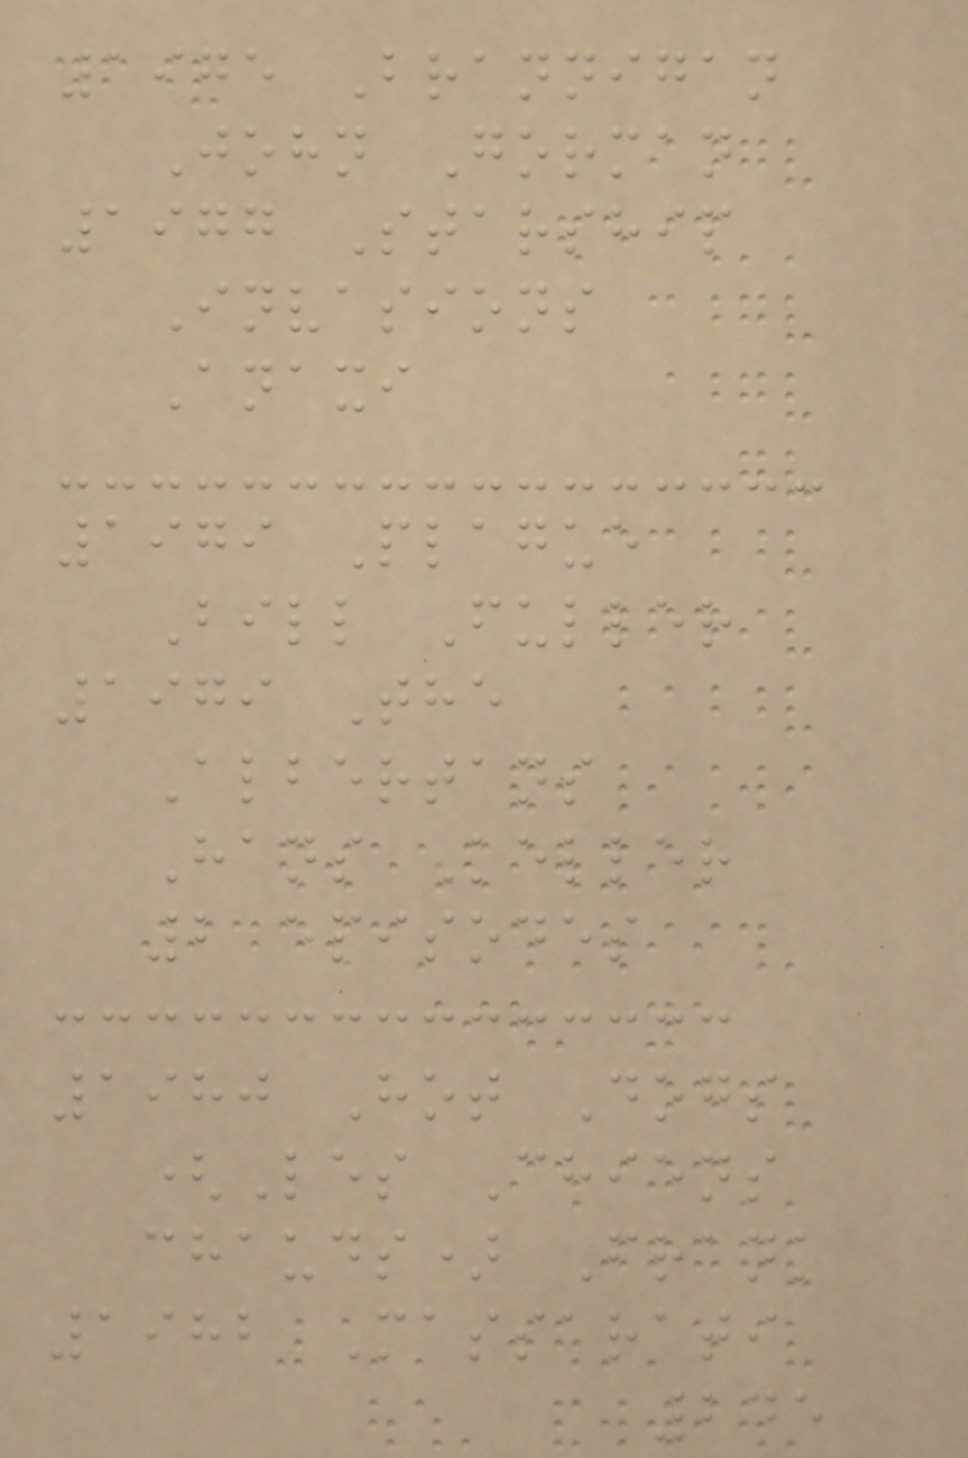1975 Brannigan
John Gorman
1977 Starship
Invasions
Anaxi
1979 Plague
Bill Fuller
1979 The
Albertans
Hans Keller
2 episodes
1980 Hot Dogs
(Les Chiens
chauds) Frank
1982 Massarati
245
